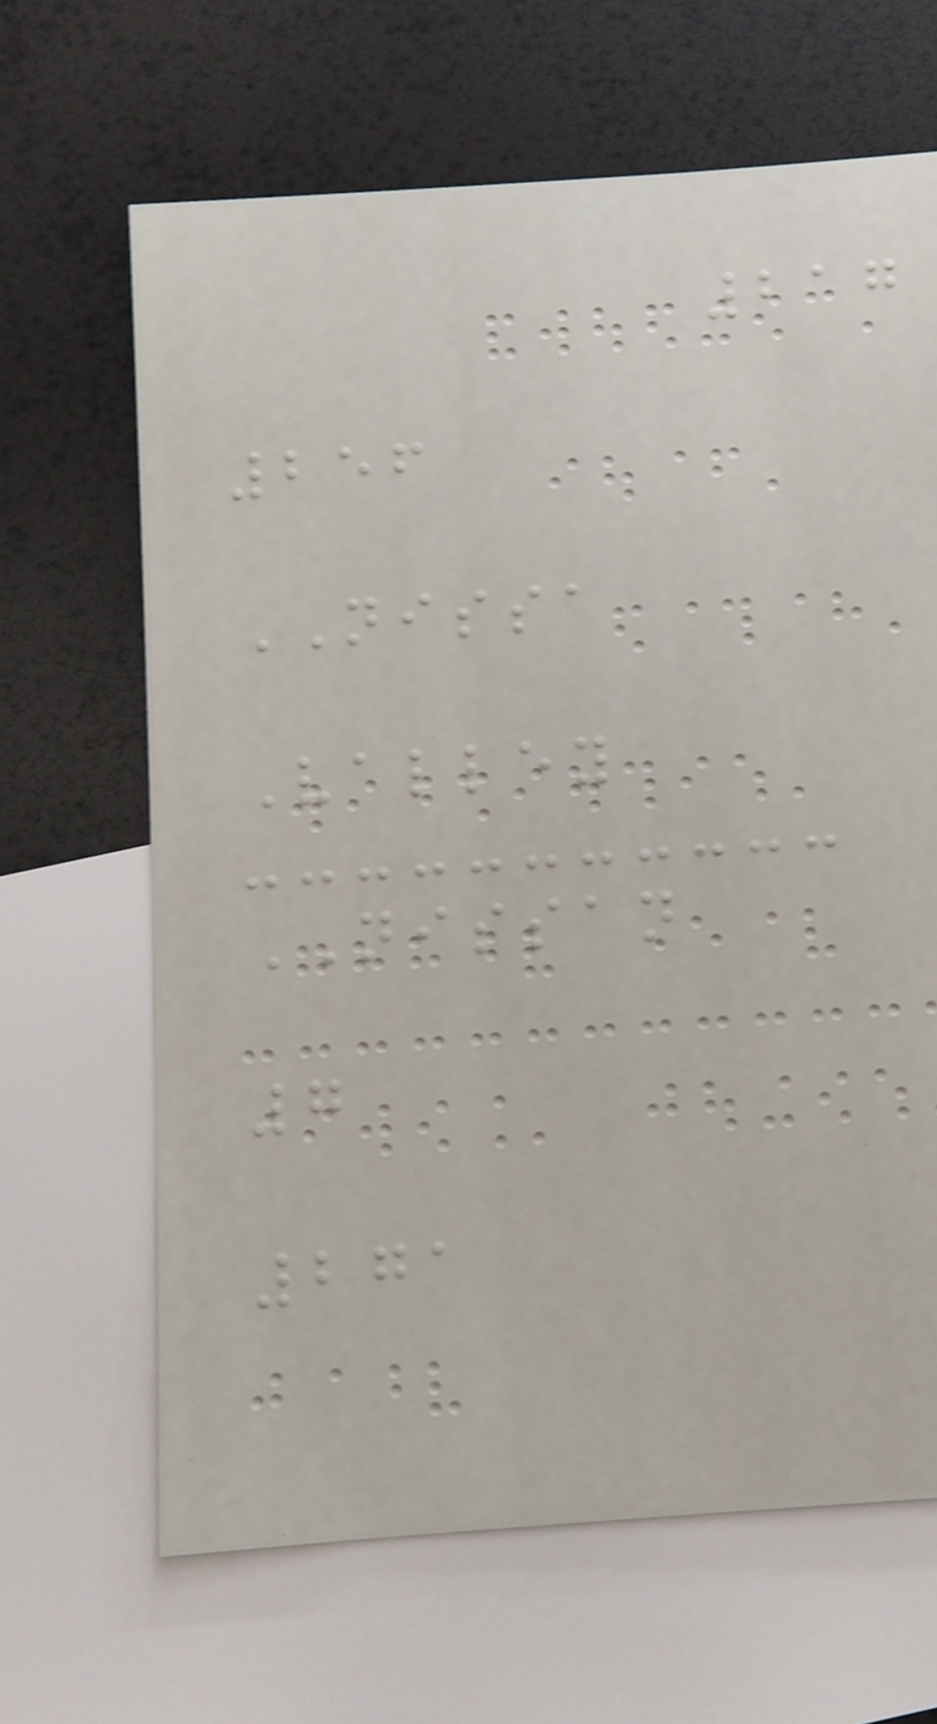217
256
NISSA
Valley
NISSAN
7
271
